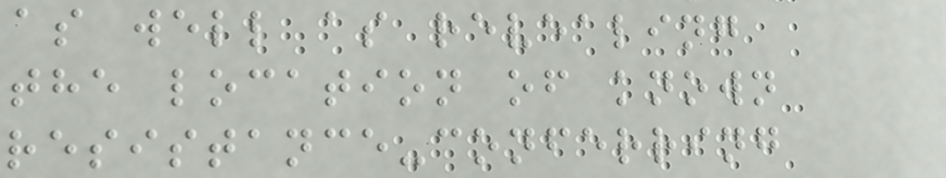as well as revealing
the location of known
resistance-conferring
